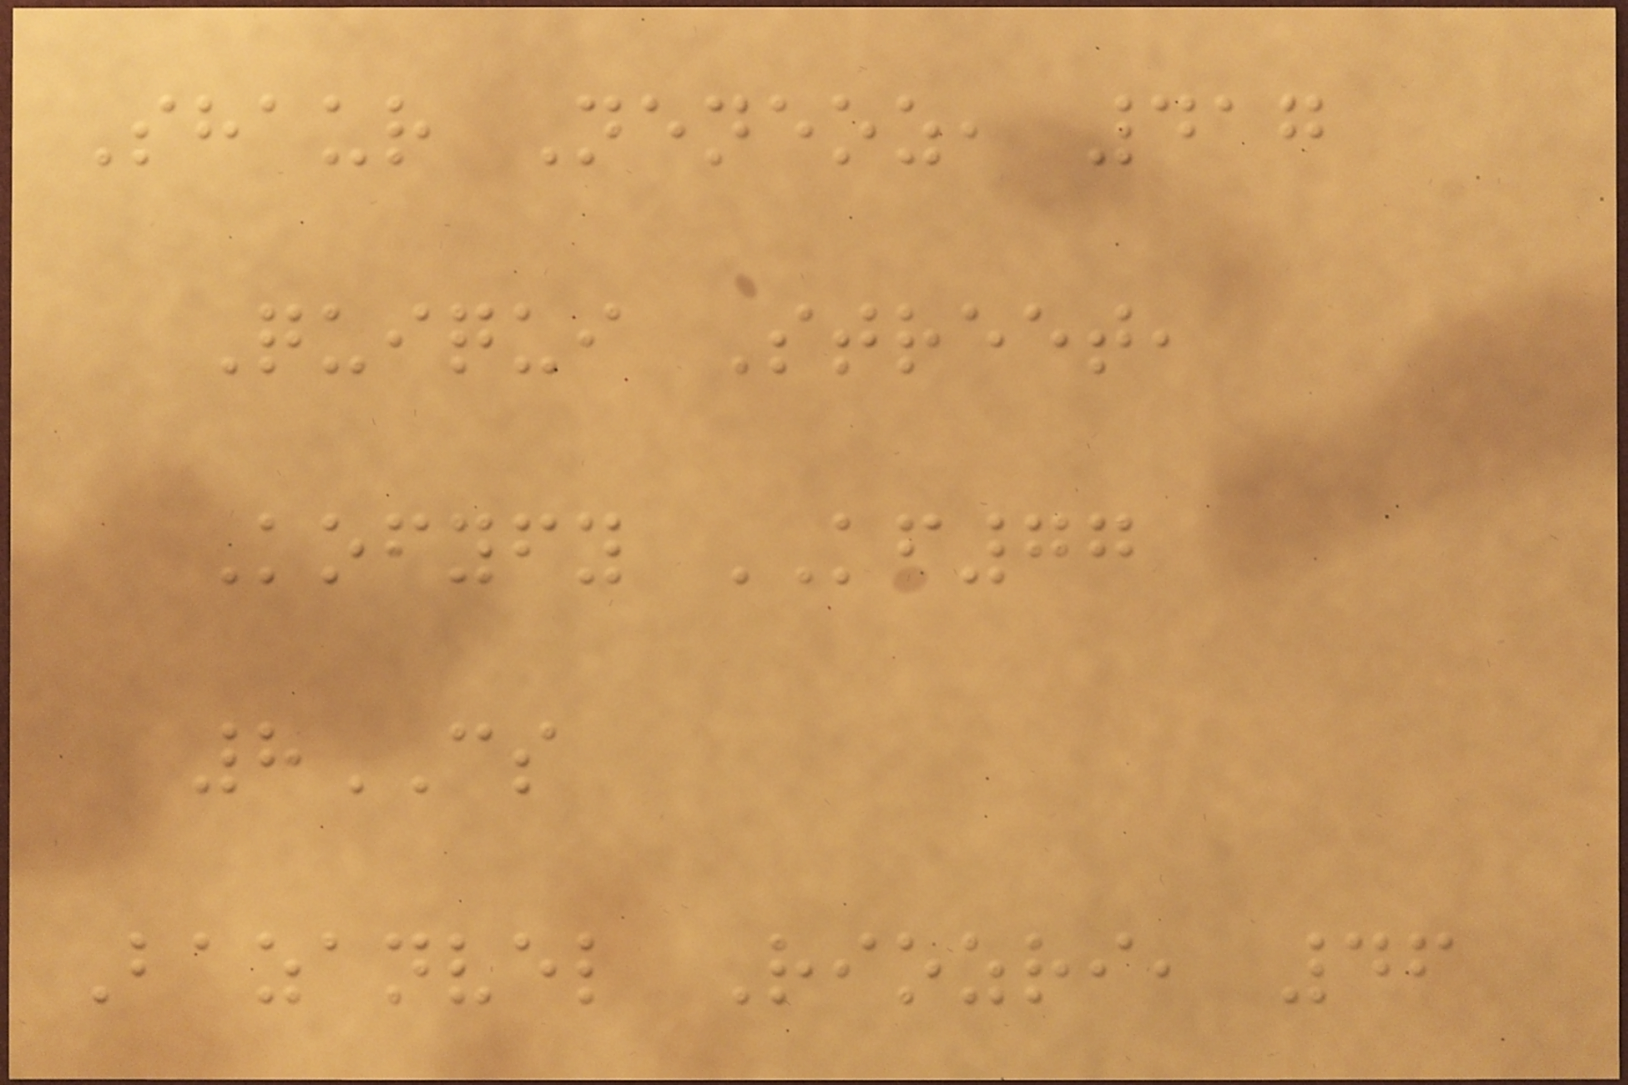Shaur Neneoz, 417
Quiqui Street,
Kofyfy KF77
8CS
Bazanvel Riozri, 46
